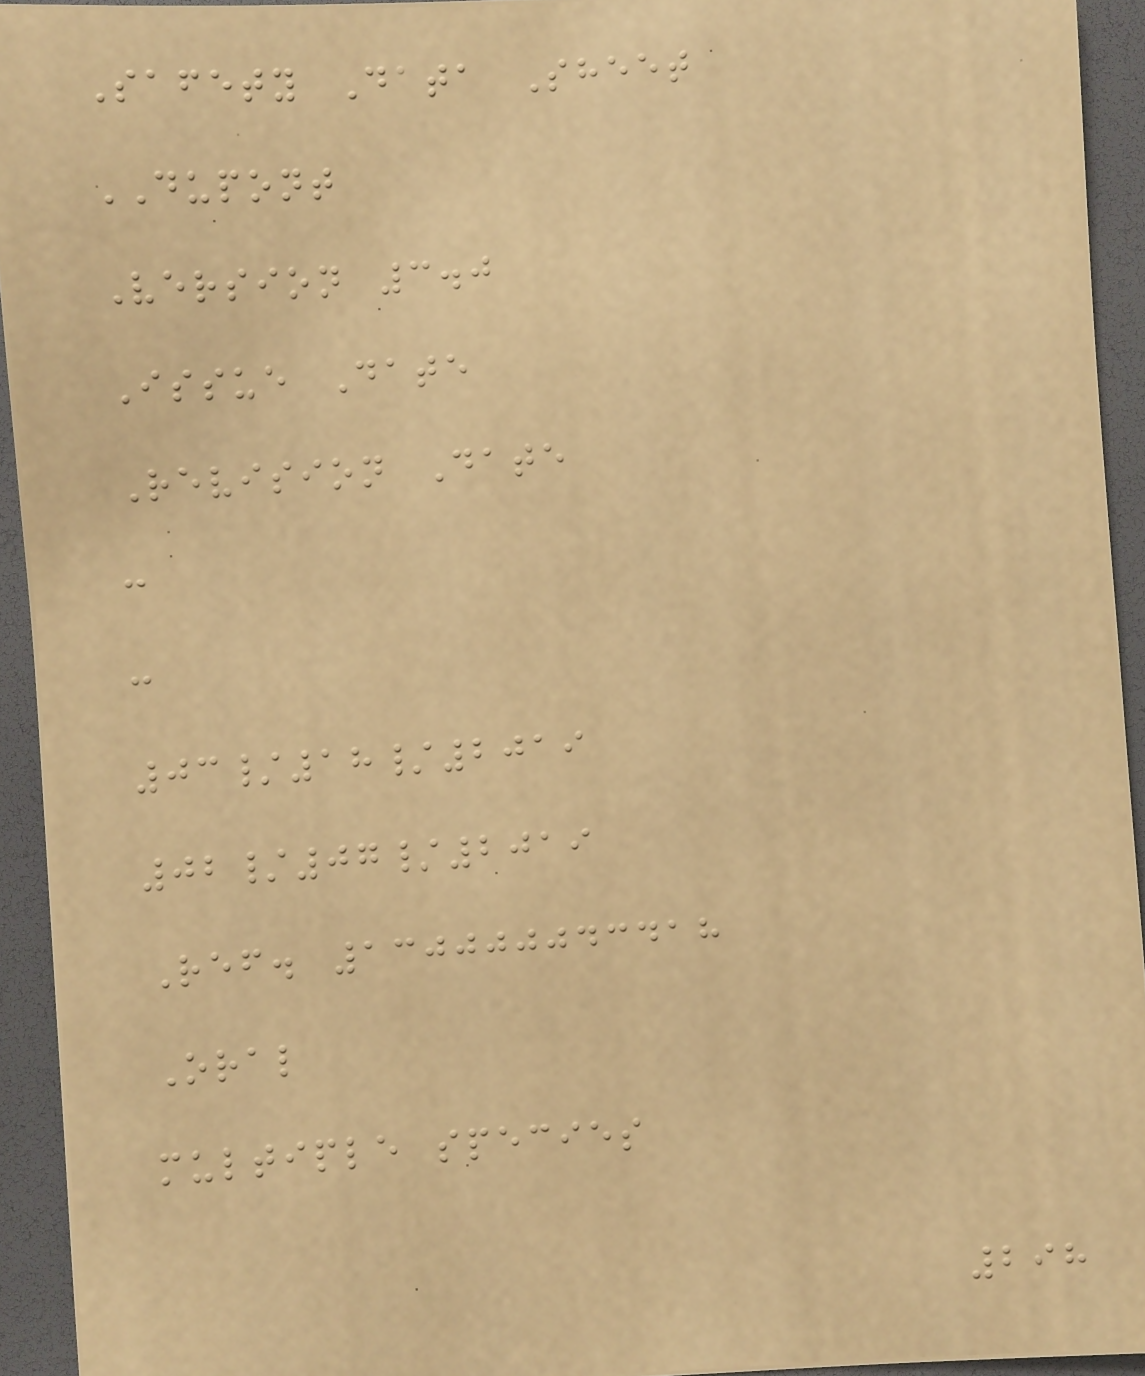Safety Data Sheet
DUPONT
Version 3.0
Issue Date
Revision Date
:
:
03/18/2019
02/07/2019
Ref. 130000043418
Oral
multiple species
298
